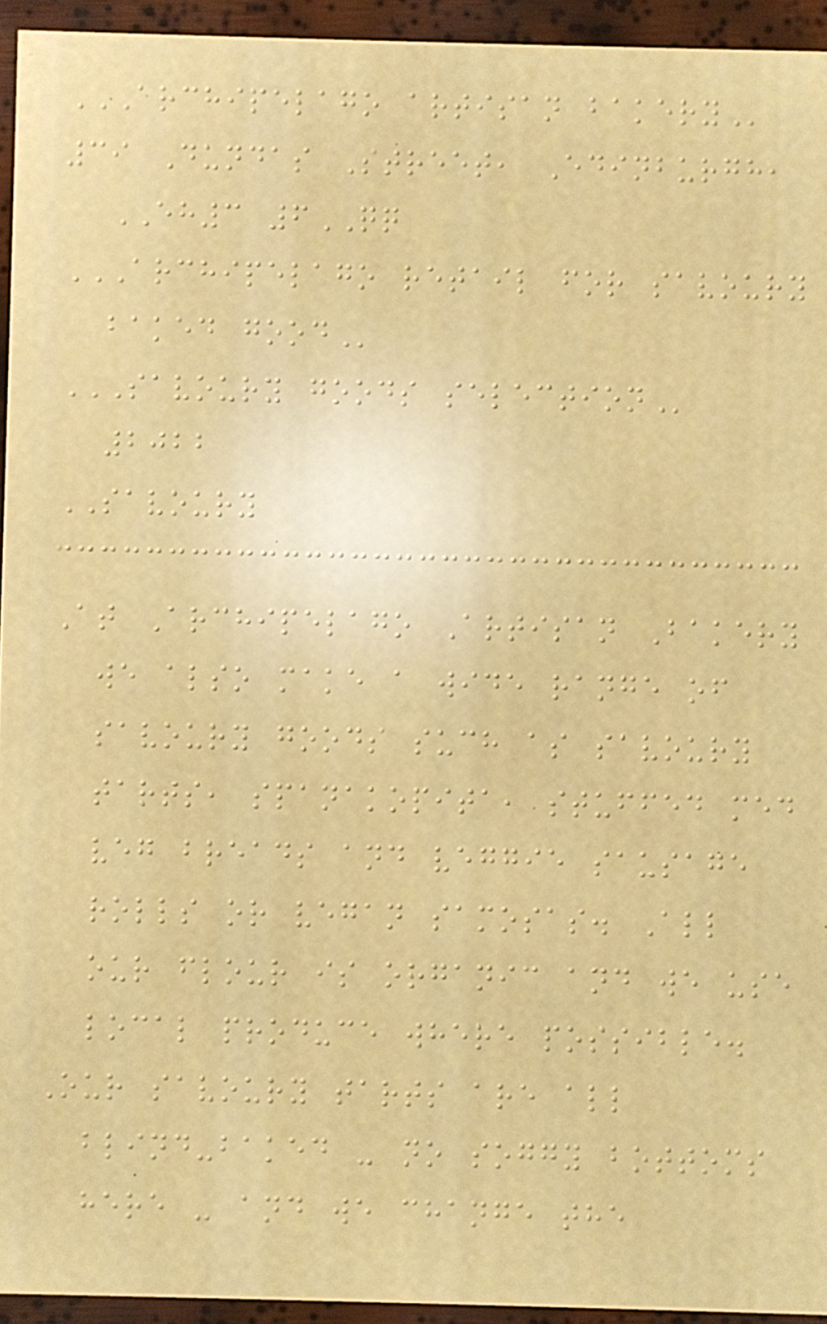ARCHIPELAGO ARTISAN BAKERY
39 Dundas Street, Edinburgh,
EH3 6QQ
ARCHIPELAGO RETAIL FOR SAVOURY
BAKED GOOD
SAVOURY GOODS SELECTION
2022
SAVOURY
At Archipelago Artisan Bakery
we also make a wide range of
savoury goods such as savoury
tarts, spanakopita, stuffed med
veg breads and veggie sausage
rolls or vegan samosas. All
our flour is organic and we use
local produce where possible.
Our savoury tarts are all
blind-baked - no soggy bottoms
here - and we change the
